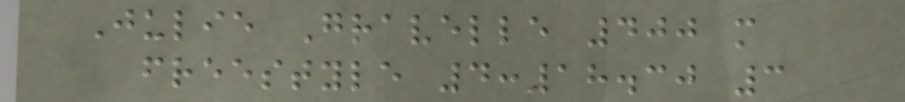Julie Gravelle 400 m
freestyle 4:18.30 3
